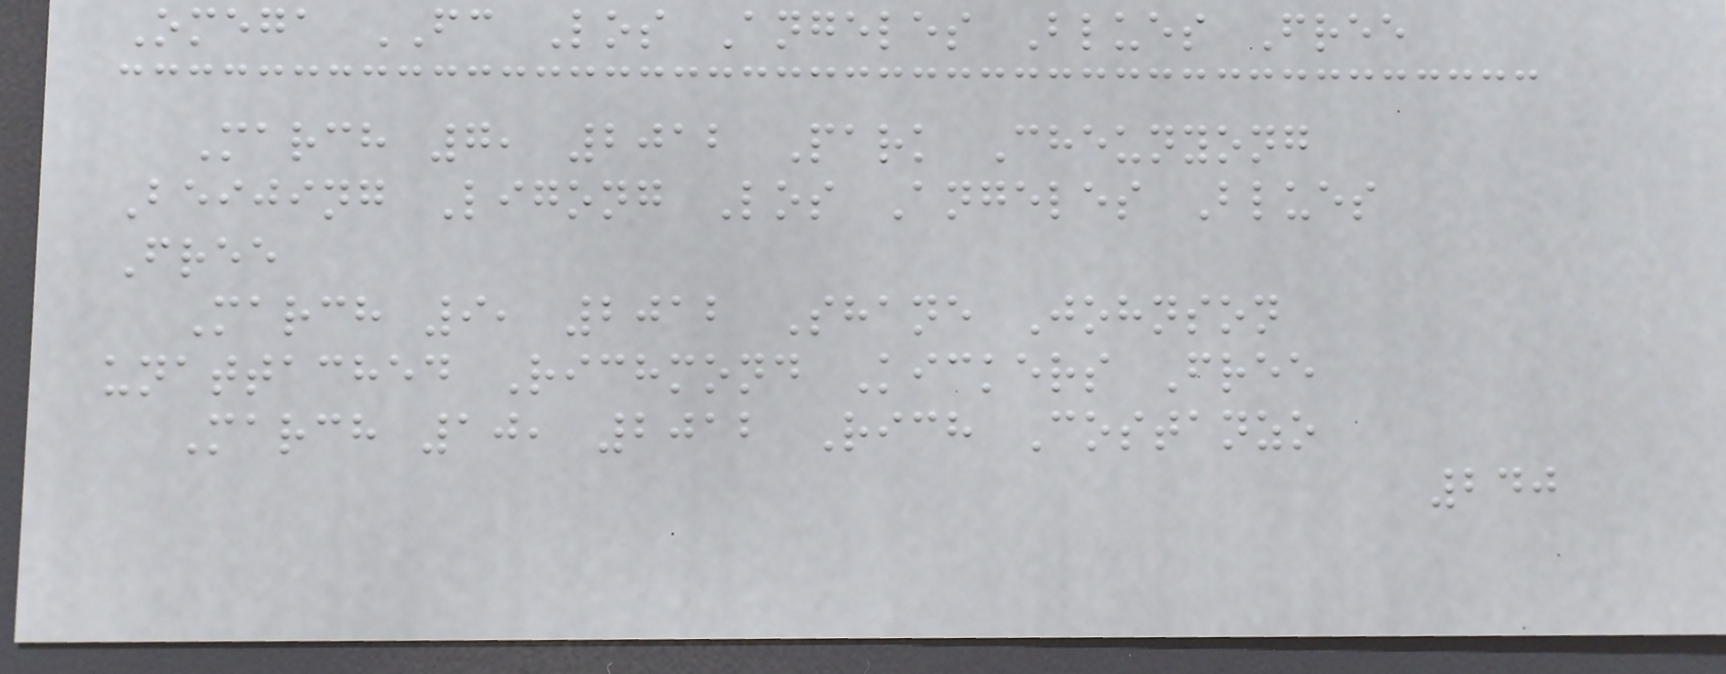Omega FC Los Angeles Blues Free
March 7, 2012 Park Cheunyong
Beijing Ligong Los Angeles Blues
Free
March 9, 2012 Shane Johnson
unattached Richmond Kickers Free
March 10, 2012 Rich Costanzo
240
